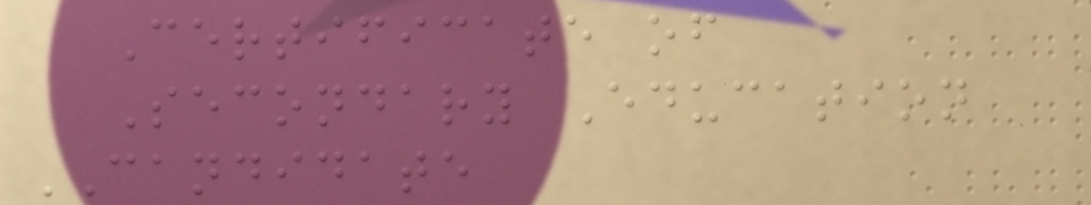Certificate of
Secondary Education
CANDIDATE
